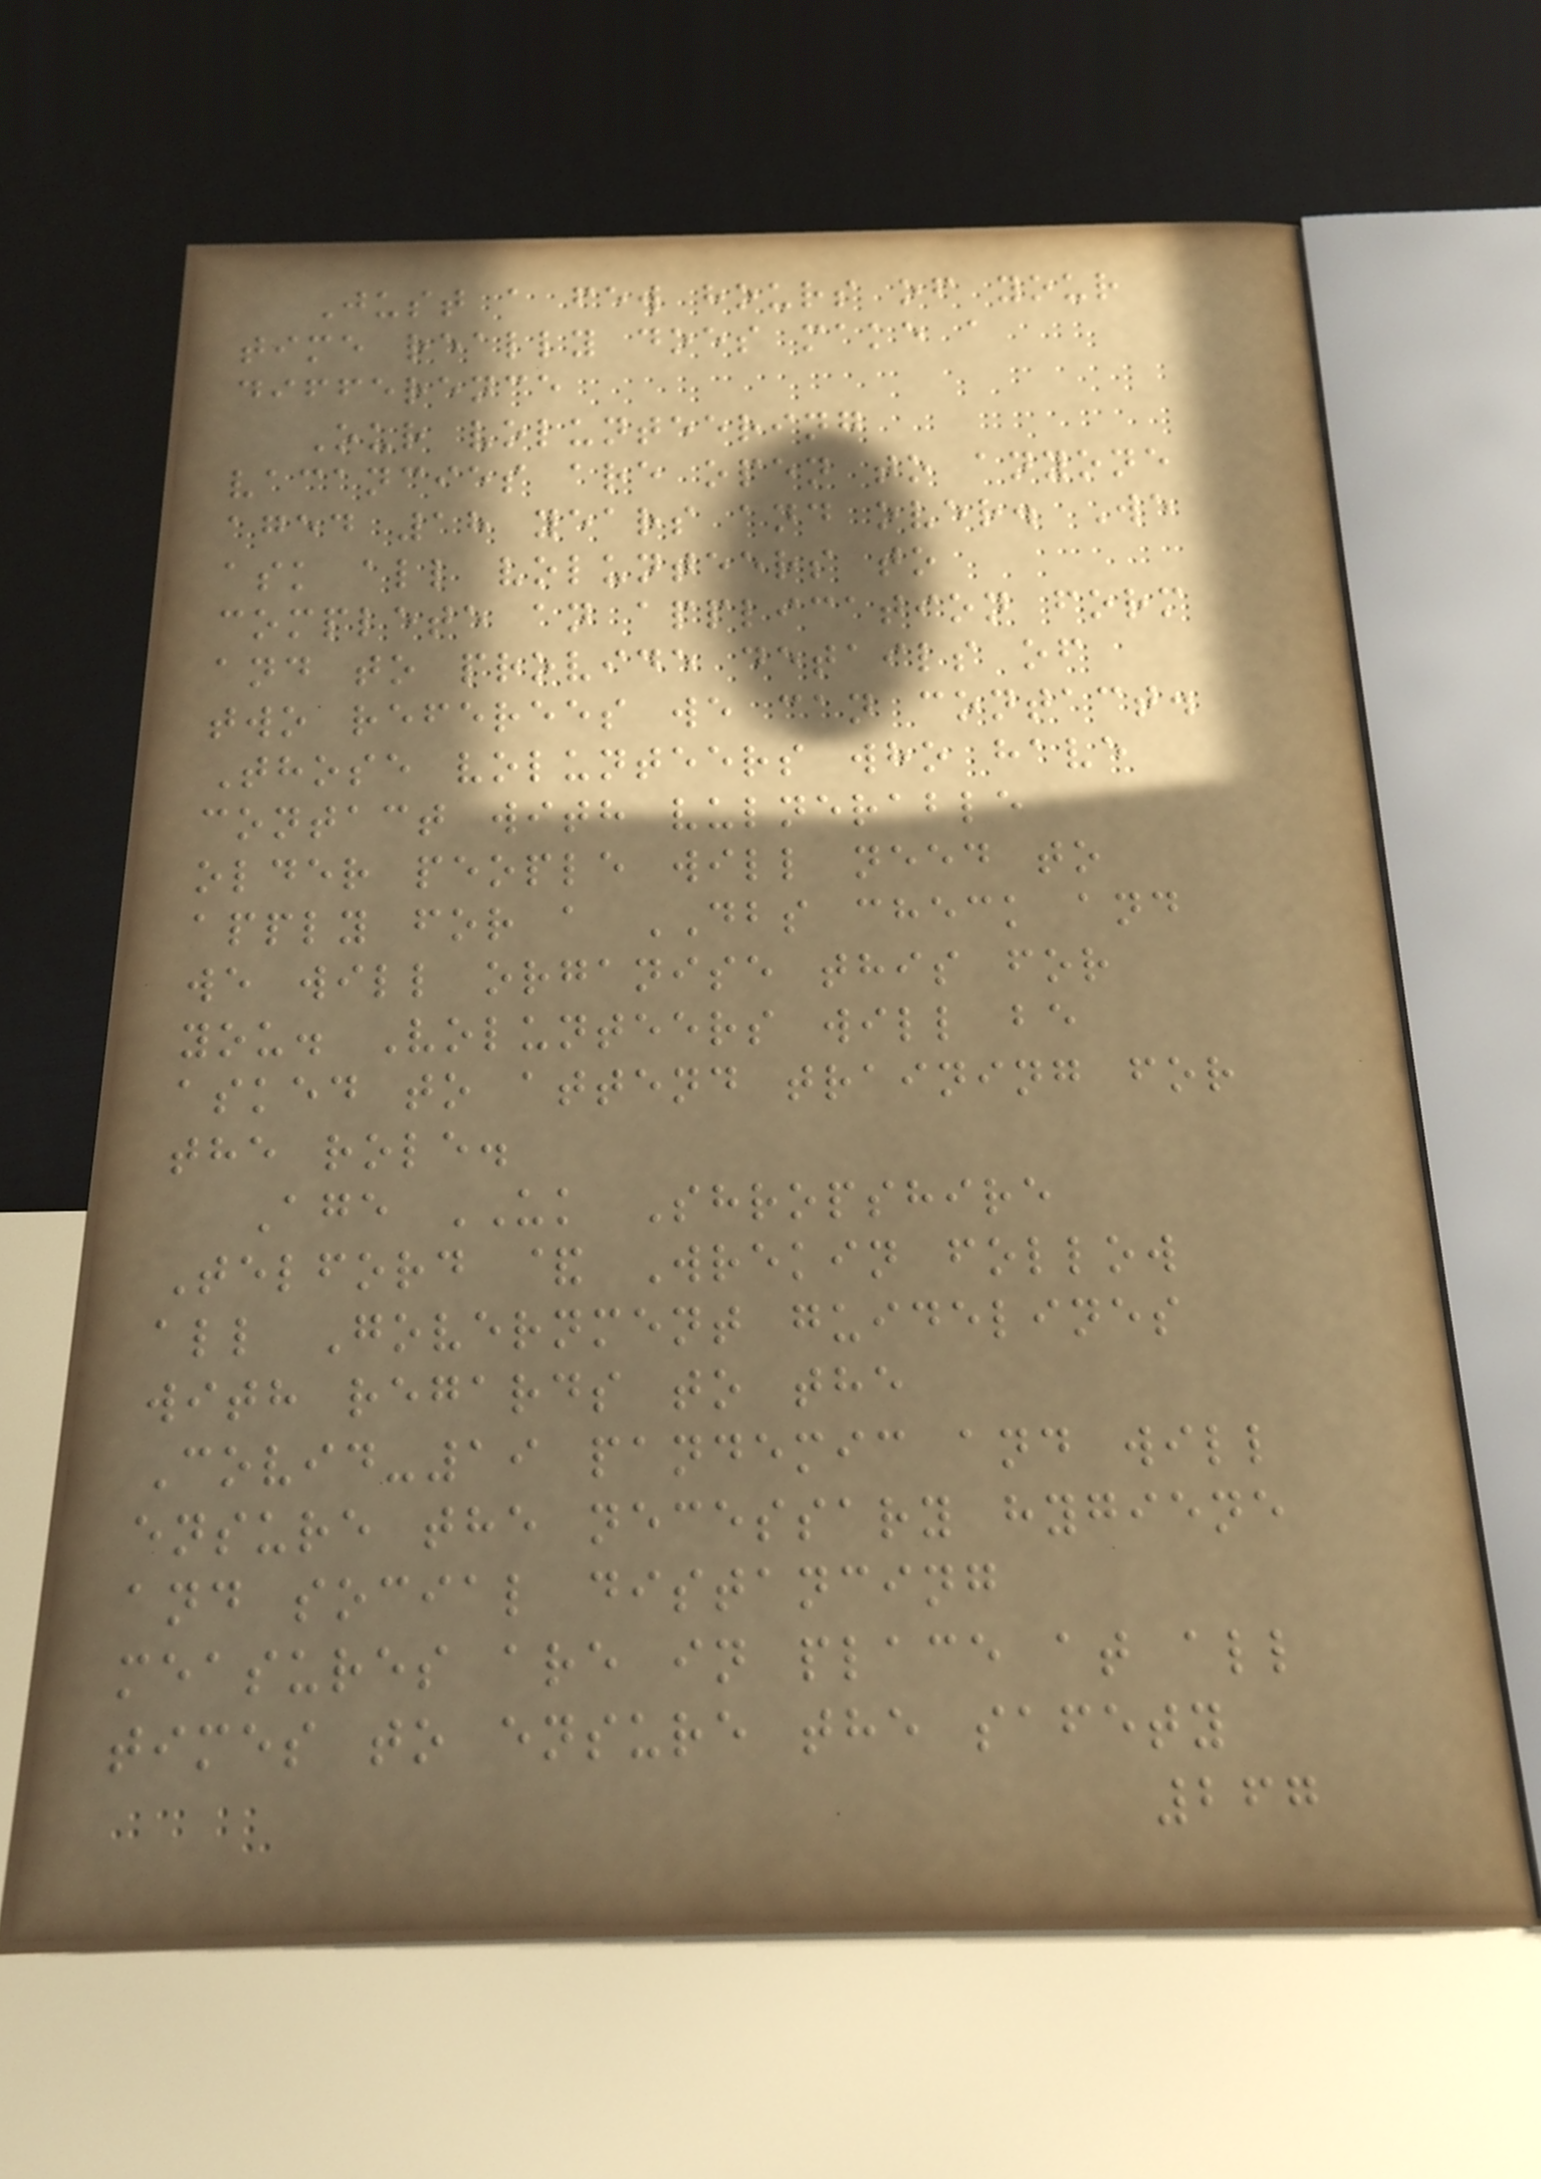Just a few hours of your
time really does make a
difference
Our volunteering
vacancies are open to anyone
aged 18 years and over. We
ask all volunteers to
complete an application form
and to provide details of
two referees we can contact.
Those volunteers who have
contact with vulnerable
older people will need to
apply for a DBS check and
we will organise this for
you. Volunteers will be
asked to attend training for
the role.
Age UK Shropshire
Telford & Wrekin follow
all Government guidelines
with regards to the
Covid-19 pandemic and will
ensure the necessary hygiene
and social distancing
measures are in place at all
times to ensure the safety
267
